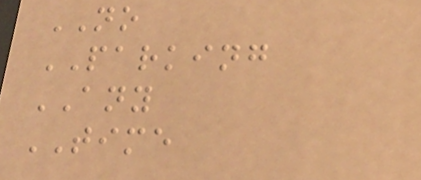NO
PARKING
ANY
TIME
